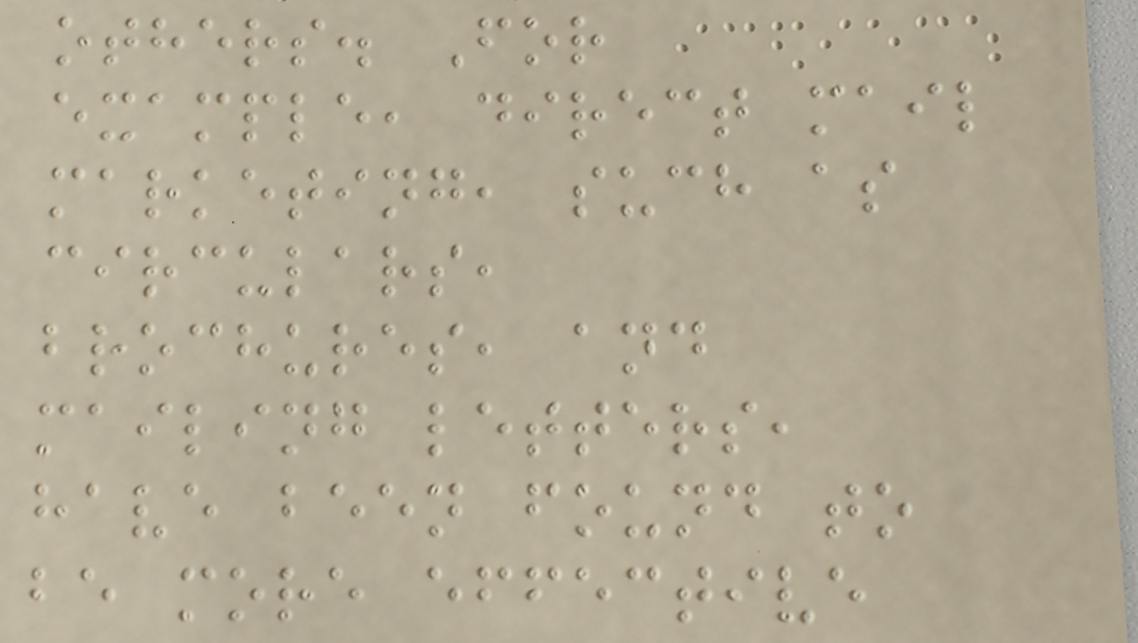others. For
example, direct mail
marketing, such as
circulars,
brochures, and
mailing letters,
have been found to
be more effective
